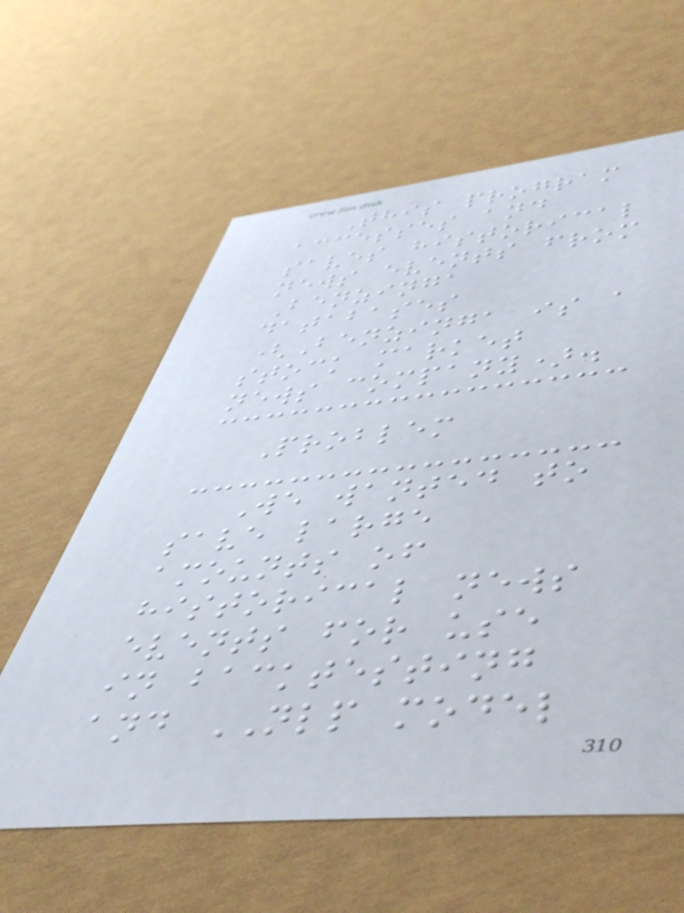This program
accesses and
saves historical
news events from
Benzinga
databases
(Benzinga is a
stock market
news company).
Problem
We wanted to
save large
amounts of
historical news
events for use
in backtesting
and NLP model
